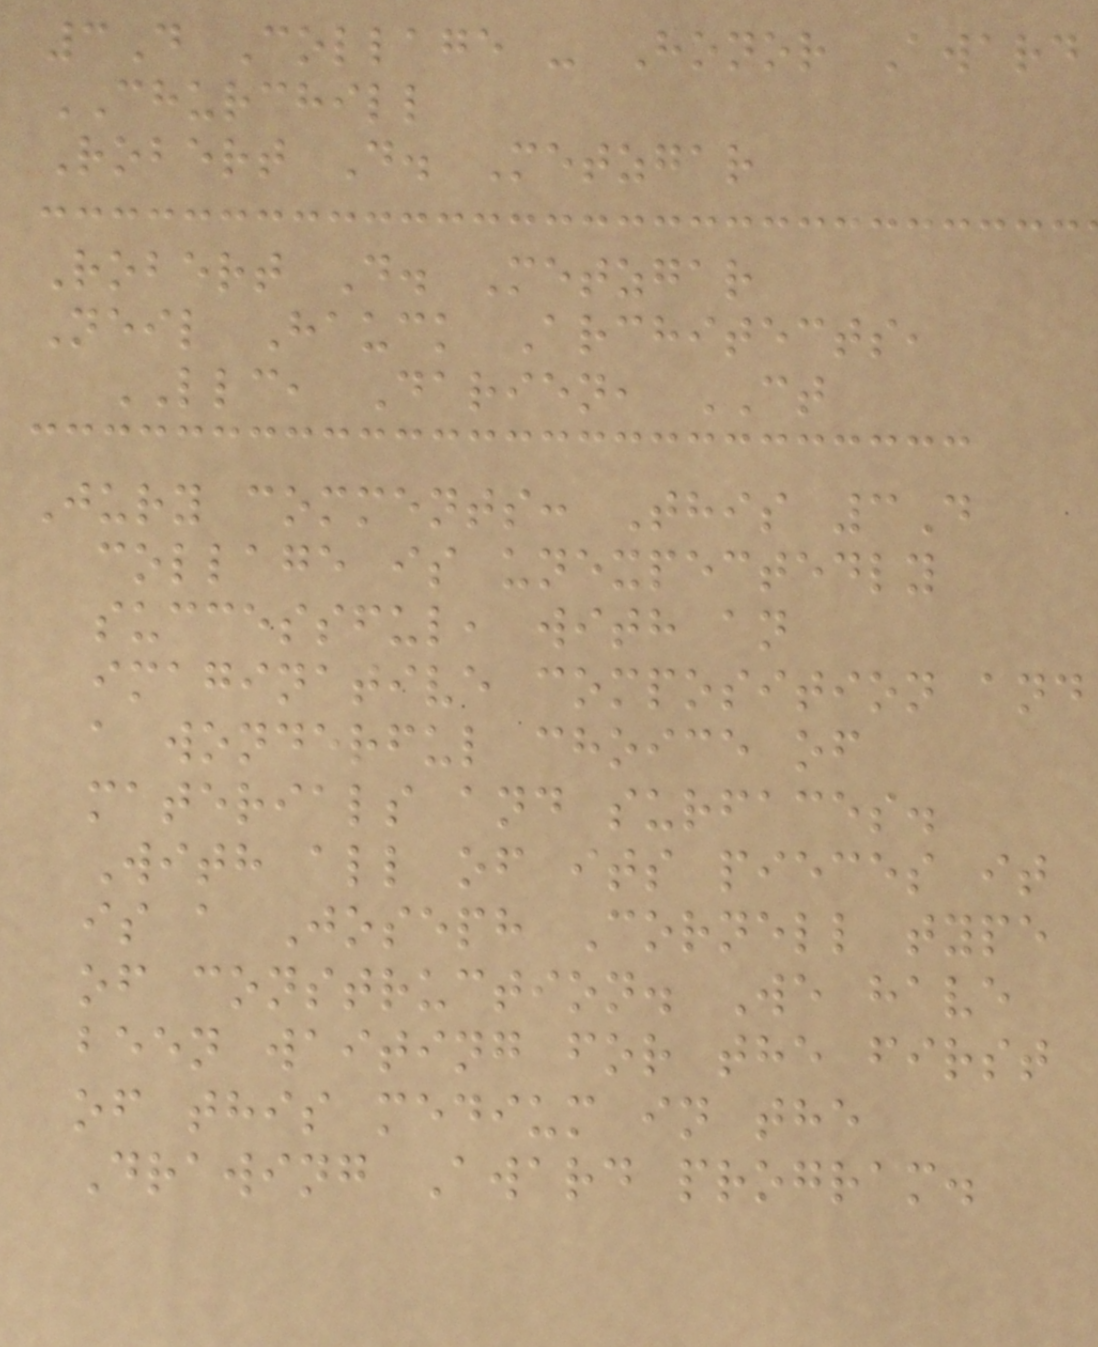3D Collage - Honor Award
CHURCHILL
Robert D. Metzgar
Robert D. Metzgar
Neil Hauck Architects,
LLC, Darien, CT
Jury comments: This 3D
collage is unexpectedly
successful, with an
imaginative composition and
a wonderful choice of
materials and surfaces.
With all of its pieces it
is a Joseph Cornell type
of construction. We have
been waiting for the first
of this medium in the
Drawing Award program.
